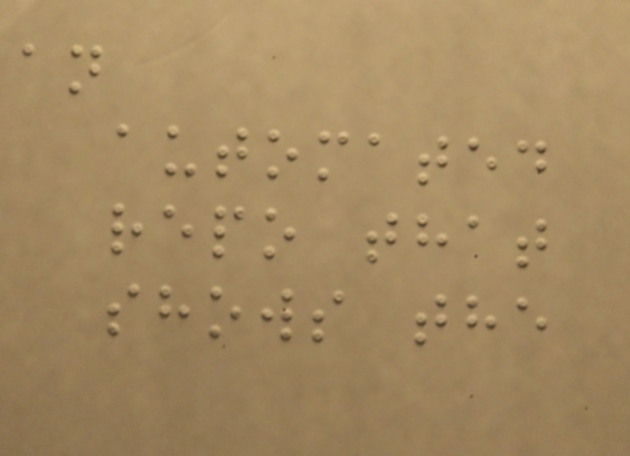an
automated
repo that
shows the
